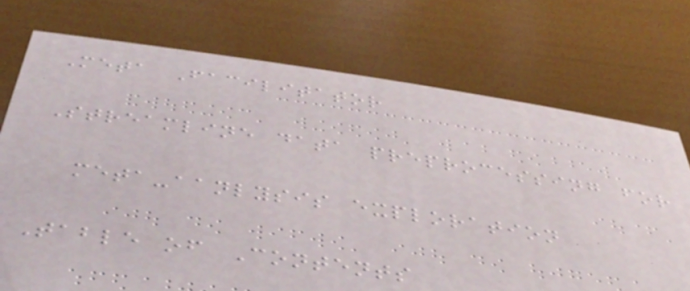Meta Facilitator
Streamline data preprocessing for
meta-aanlysis exploration
Table of Contents
